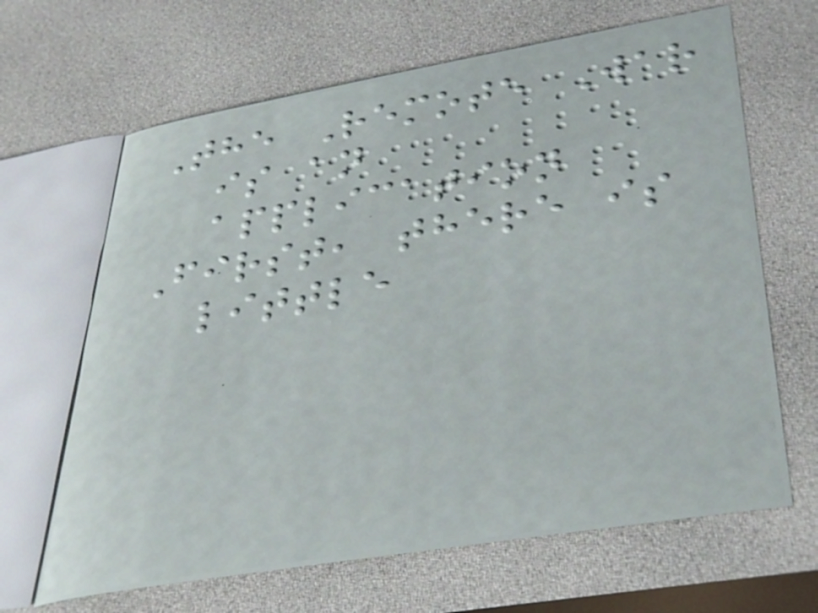The Remote War
is an
application
First, there is
little
